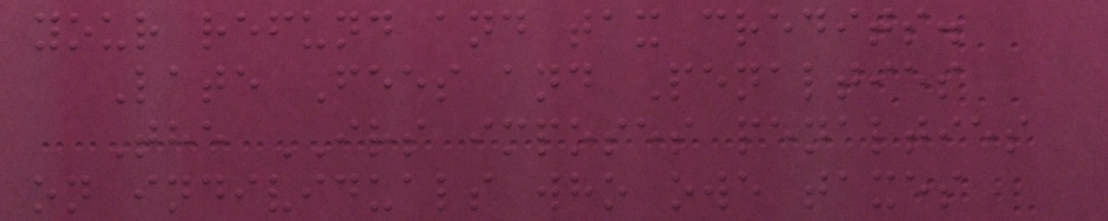your refund and tax credits.
Late Fees and Penalties
The IRS imposes penalties
on individuals who owe taxes
